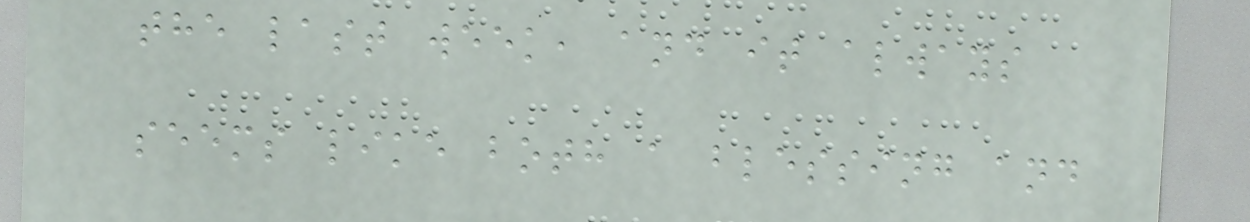the last week, and it always
seems like both a blessing and
